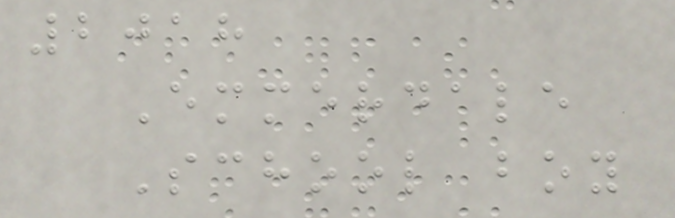2018
Emmerdale
School boy
